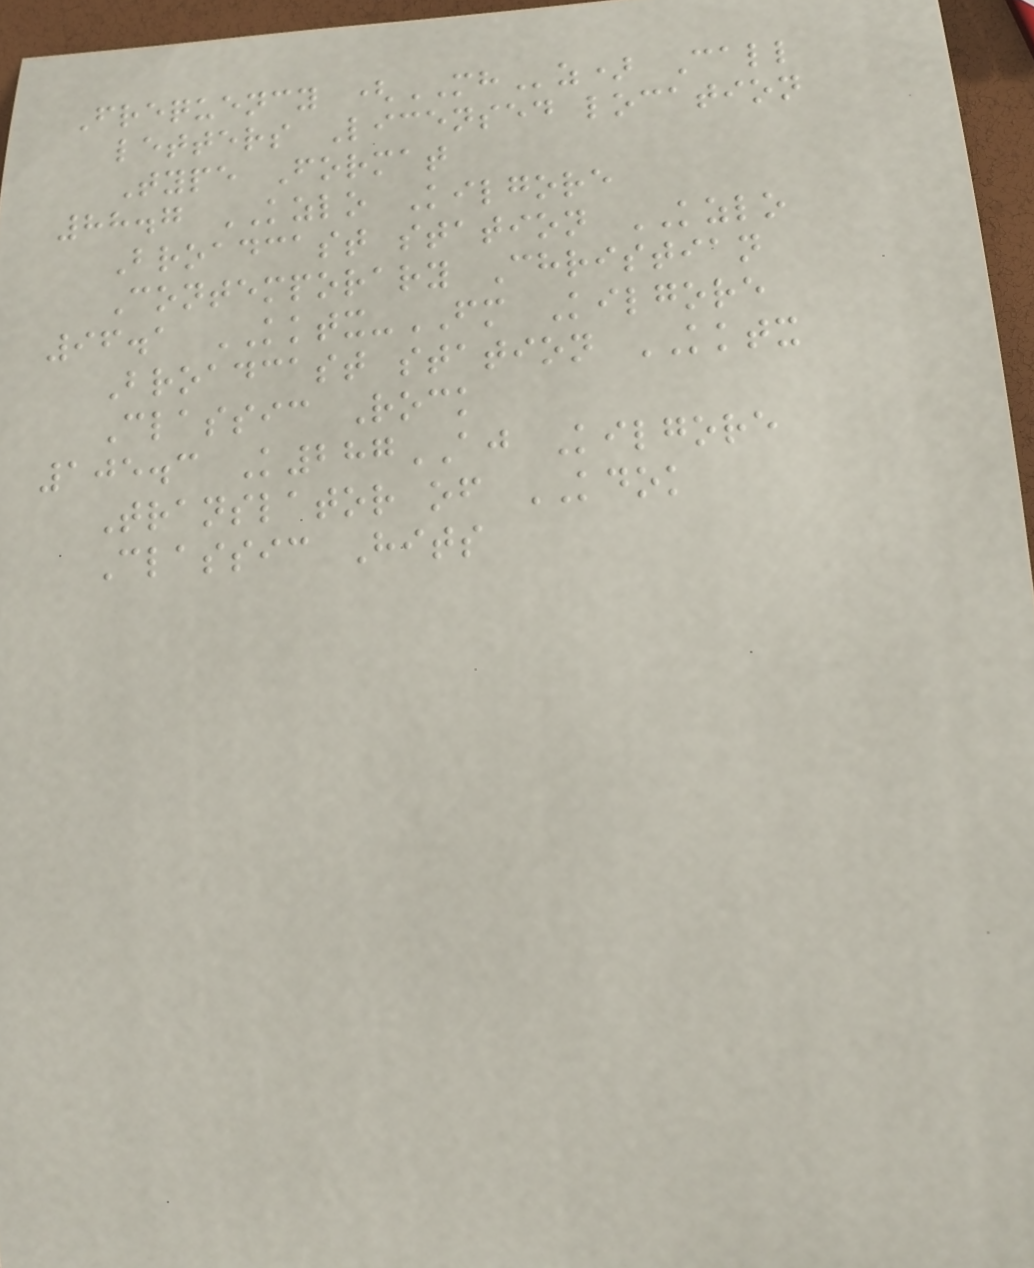Frequency (MHz) Call
letters Licensed location
Type Format
88.7 KZLO Kilgore
Broadcast station KZLO
Contemporary Christian
96.1 KKTX-FM Kilgore
Broadcast station KKTX
Classic Rock
105.3 K287AJ Kilgore
Translator of KDOK
Classic Hits
